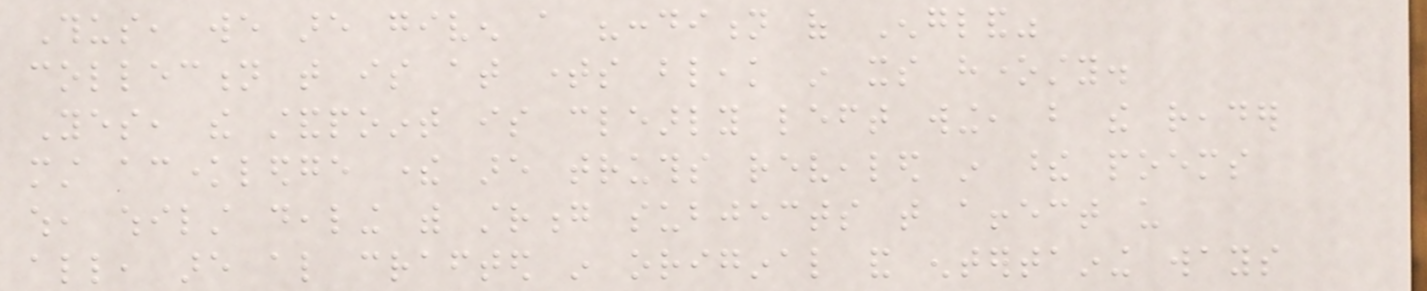Thus, we are given a "condition of England"
collection that is at times bleak in its honesty.
Yes, the standpoint is clearly left wing, but the reader
must acknowledge there are truths revealed in these poems
which, whilst dealing with strong subjects that affect us
all, are also crafted in original and entertaining ways
